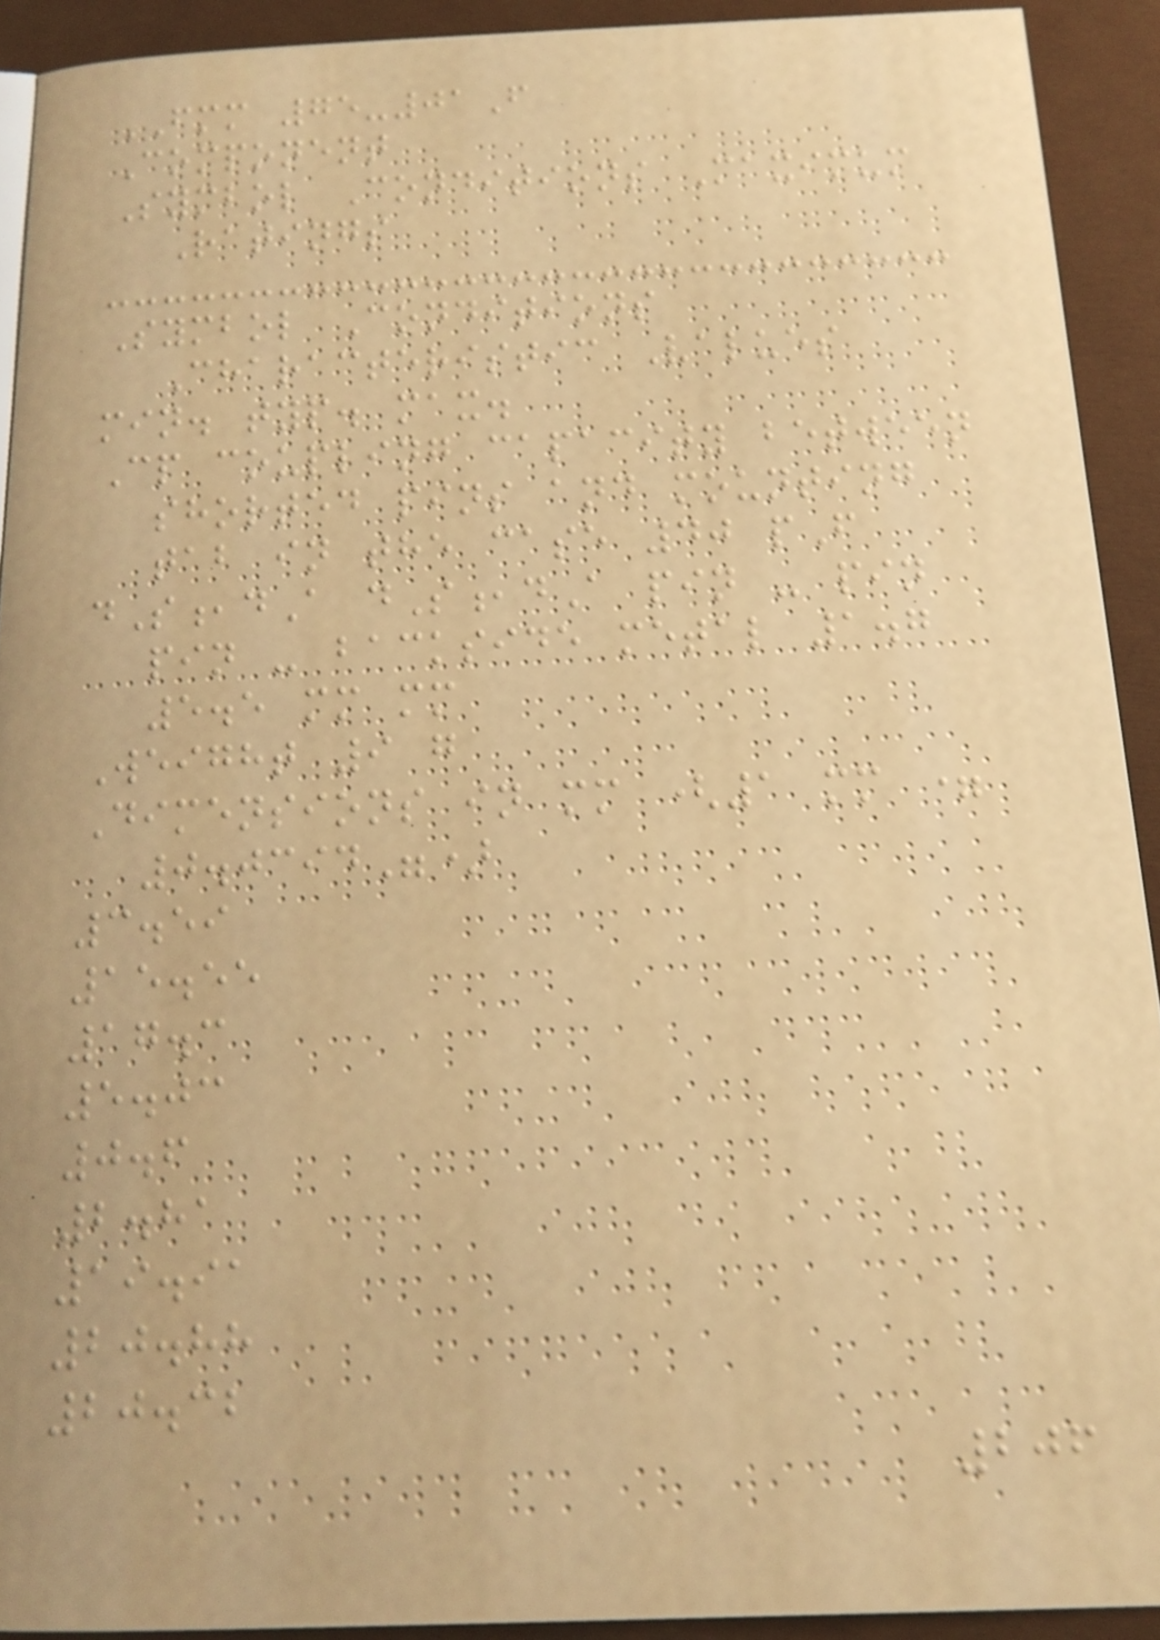FMM 75-01F
Component
Symbol Conditions Maximum
Ratings
Symbol Conditions
Characteristic Values
min. typ. max.
Cp coupling capacity between
shorted pins and mounting
tab in the case 40 pF
dS,dA dS,dA pin - pin
pin - backside metal 1.7
5.5 mm mm
Weight 9 g
Dimensions in mm (1 mm =
0.0394")
3.59
15.55
17.3
5.03
0.6
2.81
19.91
20.88
20.32
206
